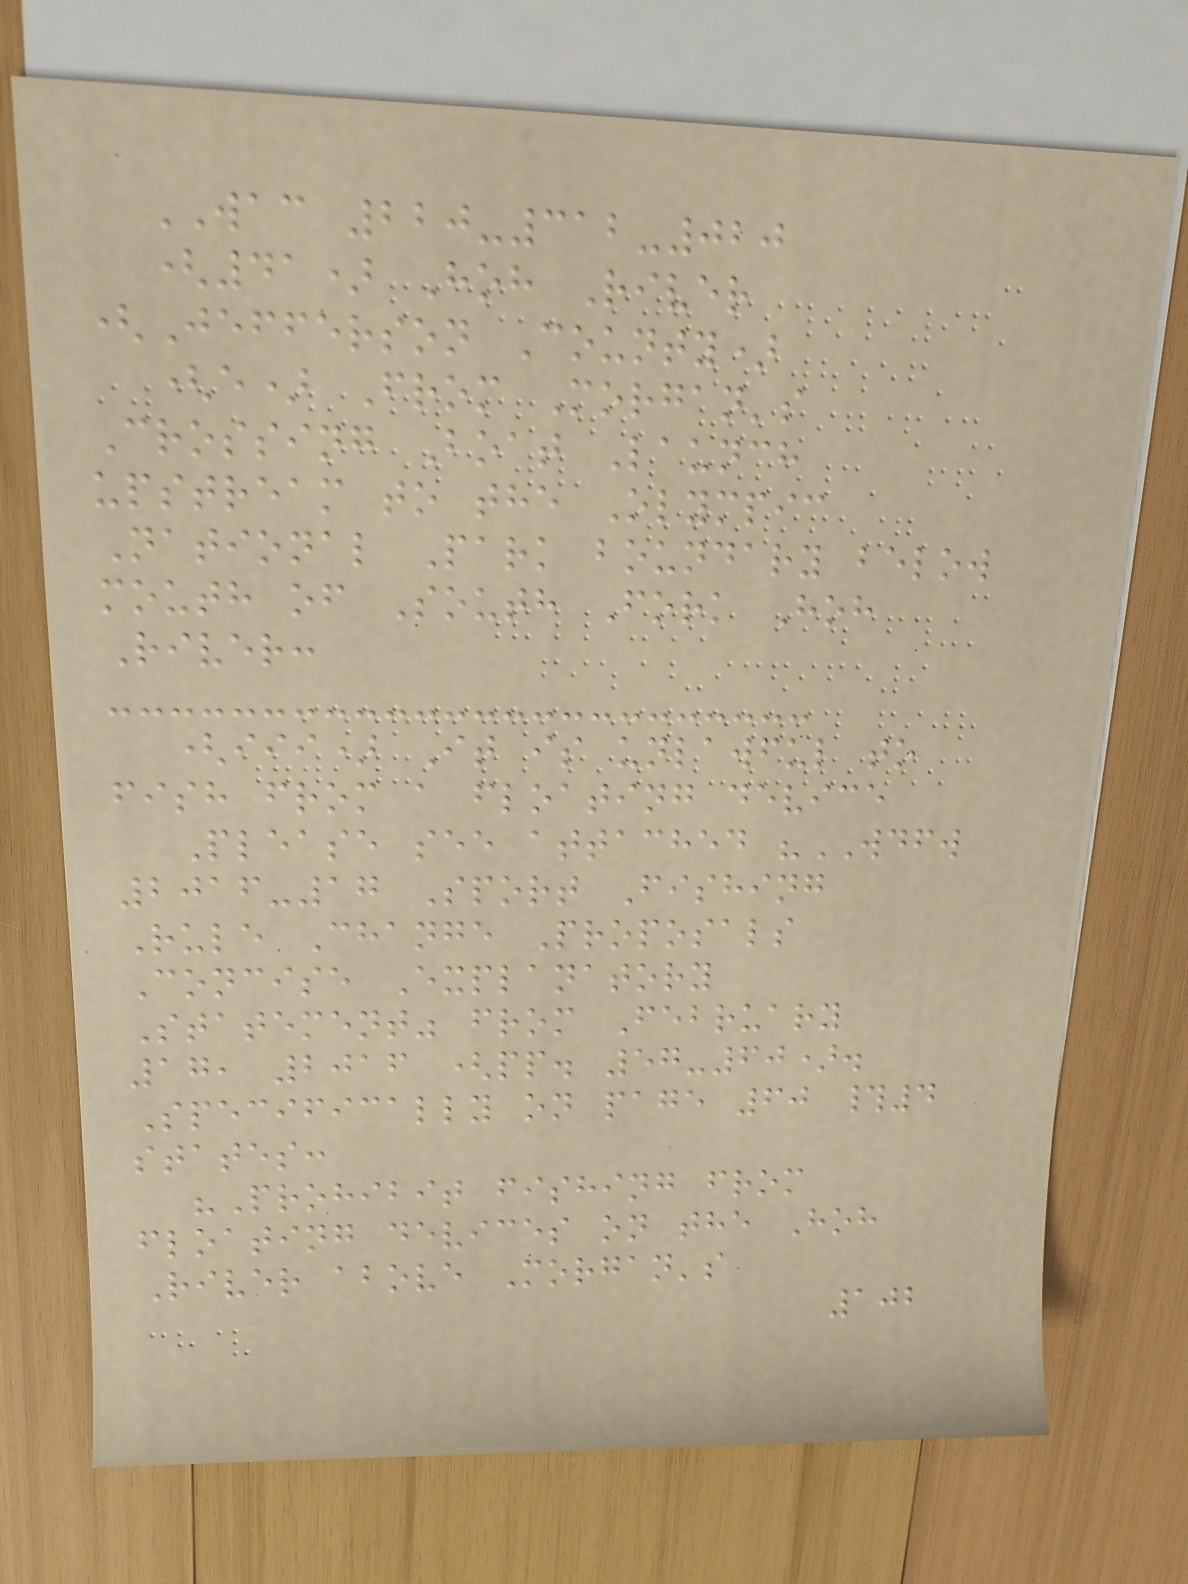WAC 220-312-020
(41) Hoh River
(Jefferson County)
(e) From Morgan's
Crossing Boat Launch
upstream to the Olympic
National Park boundary below
mouth of South Fork Hoh
River:
(iii) It is unlawful to
fish from a floating device
Please see attached "WDFW
2016-17 Sport Fishing
Rule Change Proposals
Concise Explanatory
Statement" from February
17, 2016 (pp. 57-60).
Specifically on page 60 #4
states:
"Prohibit fishing from
floating devices on the Hoh
River above Morgan's
102
